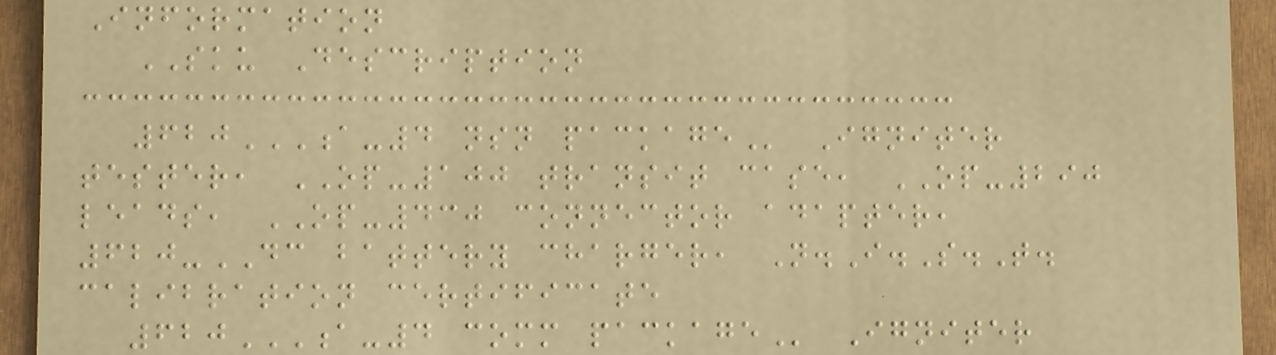Information
SKU Description
620A-4 NSN PACKAGE Igniter
tester, OP-100 transit case, OP-290
leads, OP-430 connector adapter,
620-DC battery charger, N.I.S.T.
calibration certificate
620A-4 COMM PACKAGE Igniter
